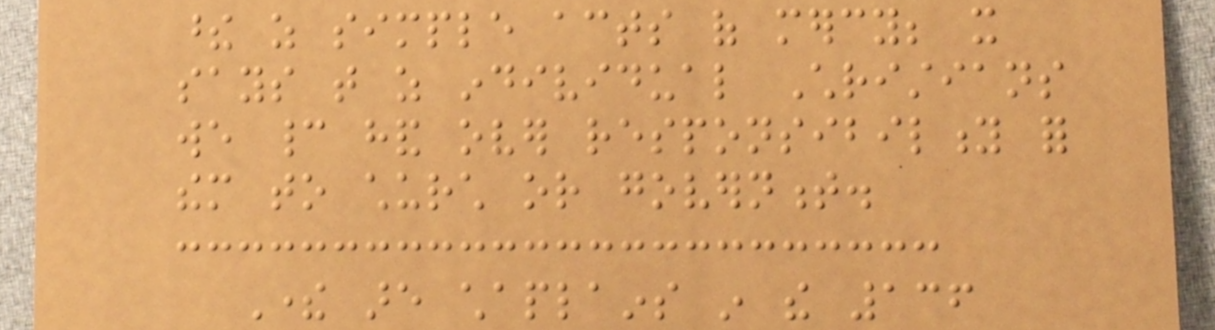these as simple acts of mercy; it
says that as individual Christians
we cannot hand over responsibility for
them to church or government.
There are chaplains in the 136
